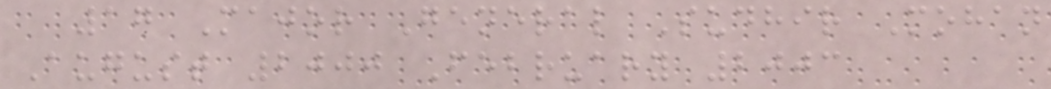17 Major General Sudhir Mohan
August 2000 February 2003
